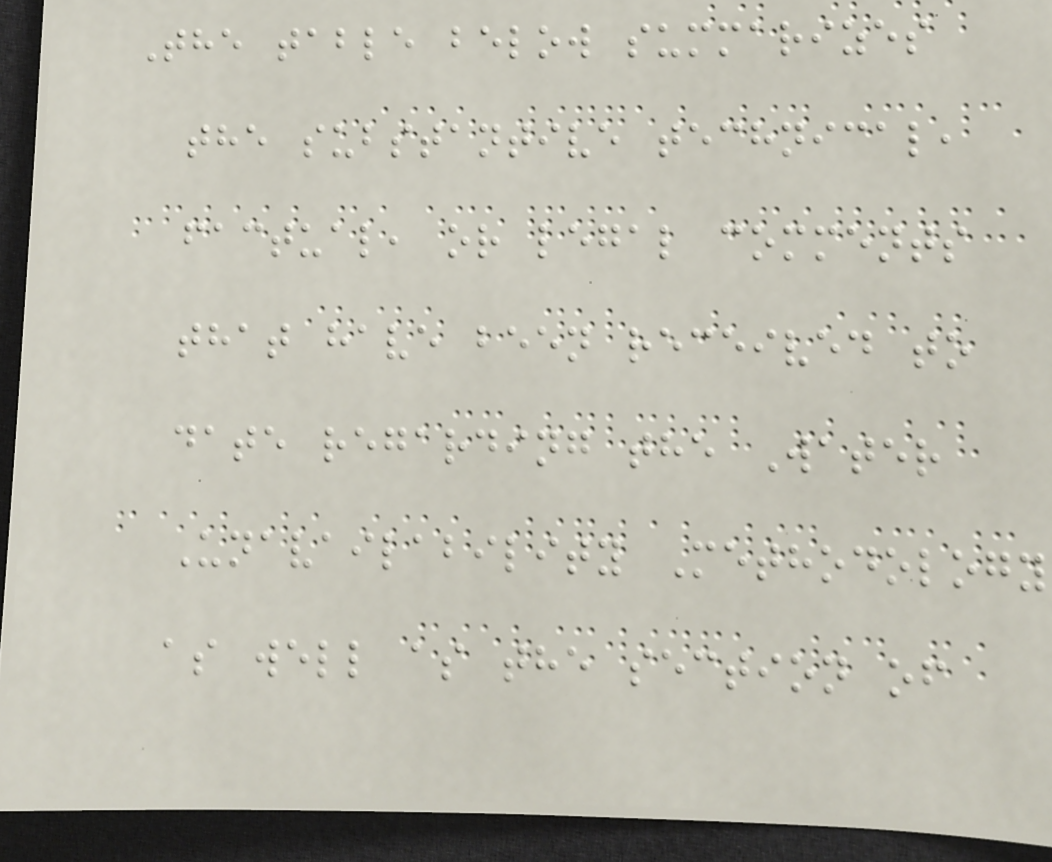The table below summarizes
the substantive technical,
factual, or legal comments
that have been received to
date regarding the Water
Unavailability Methodology
as well as the section of
